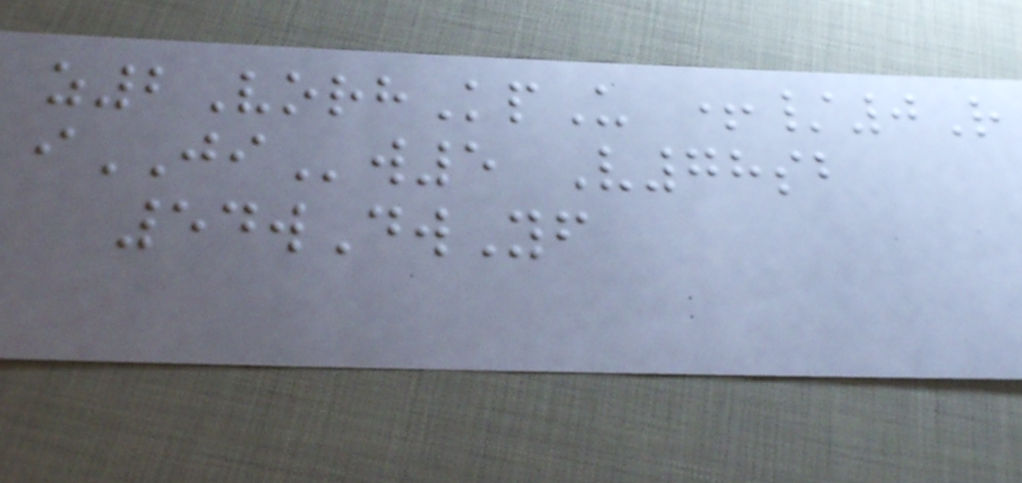z2VorhKpU +/0R
iJIw5 V78sb
54wDwYf
